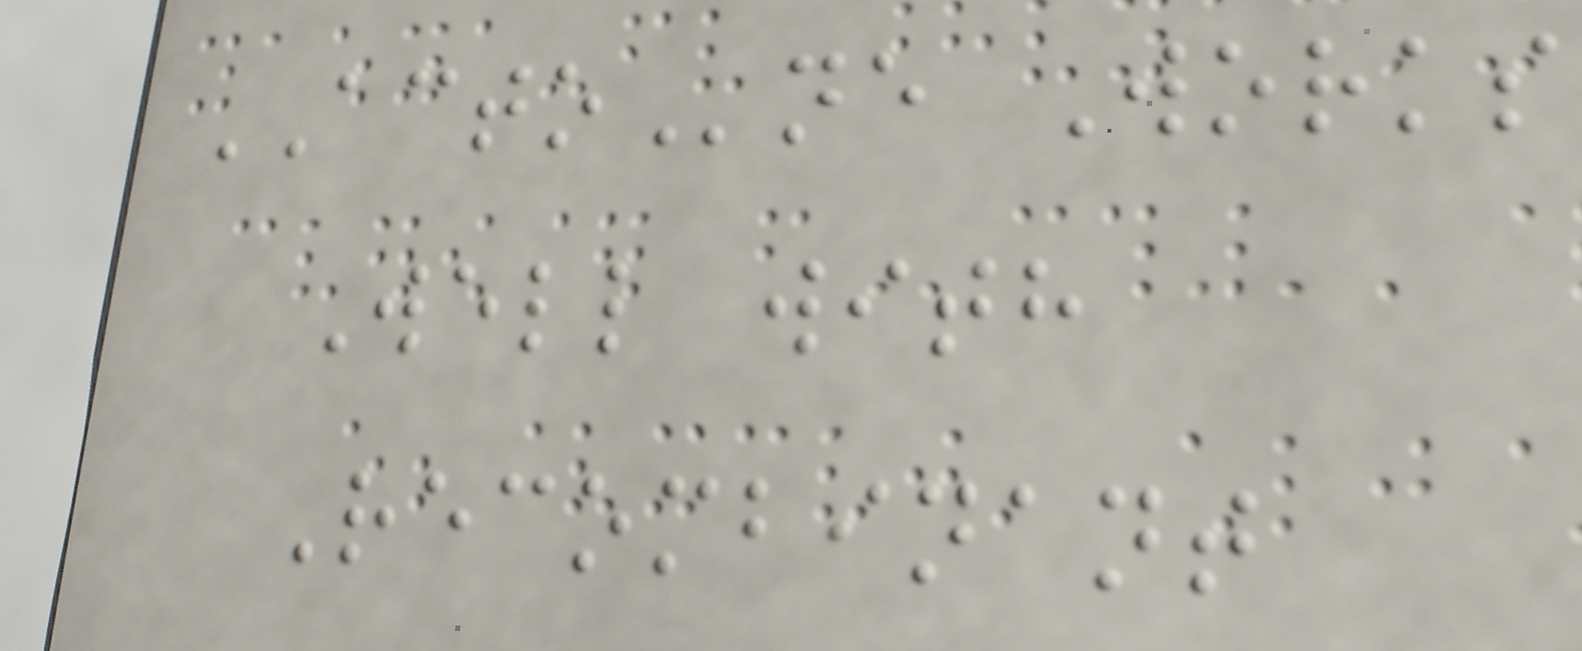ACTOne Works
Well with
Recombinant
